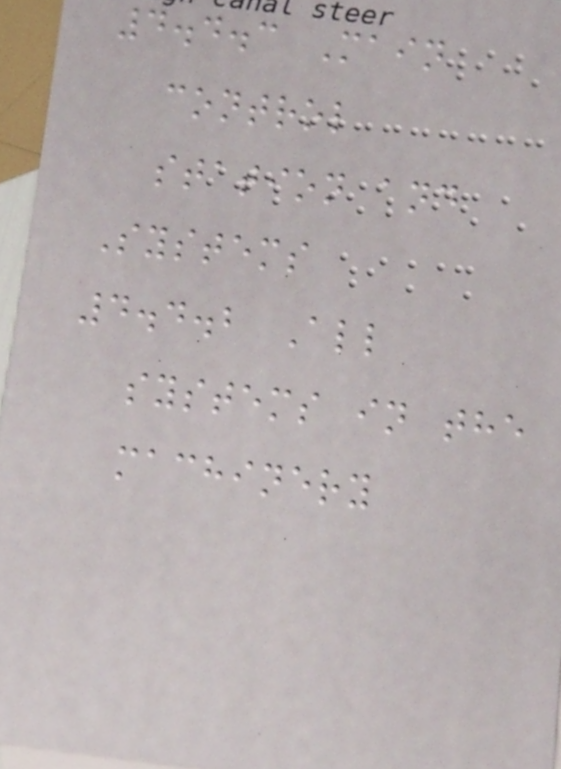4.4.3 Main
control
station and
Systems
4.4.2 All
systems in the
machinery
